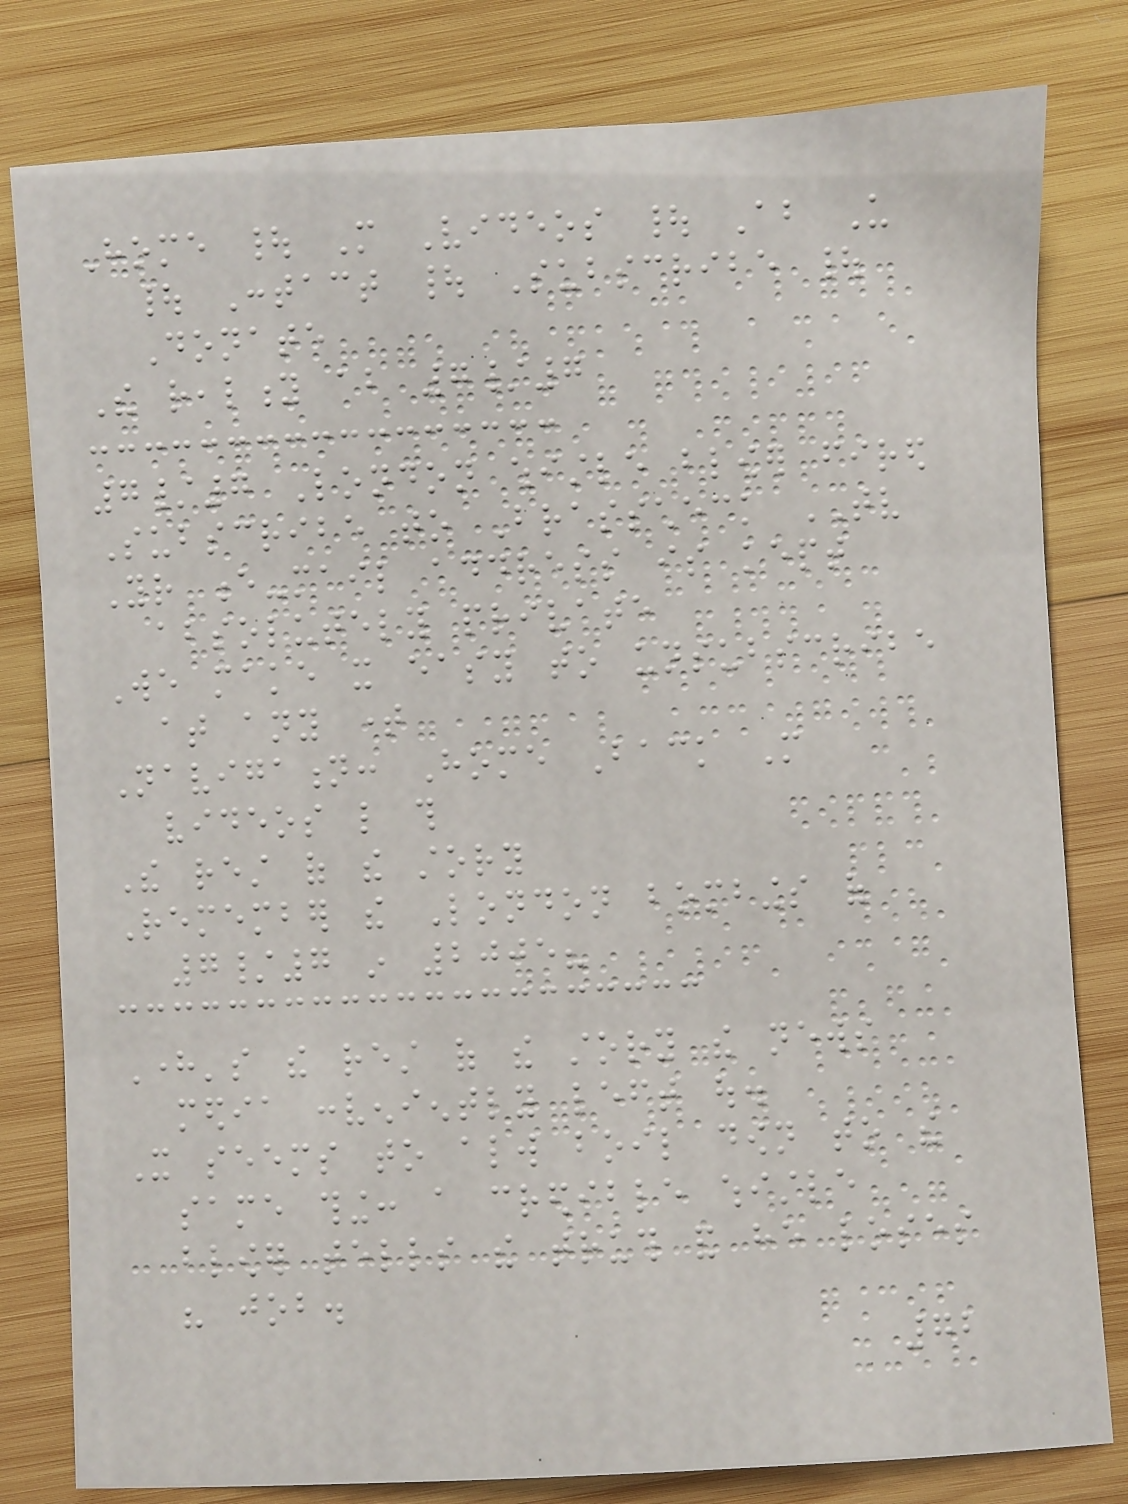Home | More Videos | About Us
| Contact | Subscribe |
Donate
The reality about 7/7
7/7 London whistle blower fired
Subscribe to Brasscheck TV
Your e-mail address is kept
absolutely private
We make it easy to unsubscribe
at any time
Navigation: Home Back More
videos like this
The rest of the story
Remember the London bombings of
7/7 in 2005?
Here's the rest of the story the news
media conveniently left out.
It seems to always boil down to the
same thing: a credible whistle
blower tells the truth and he loses
his job.
72
